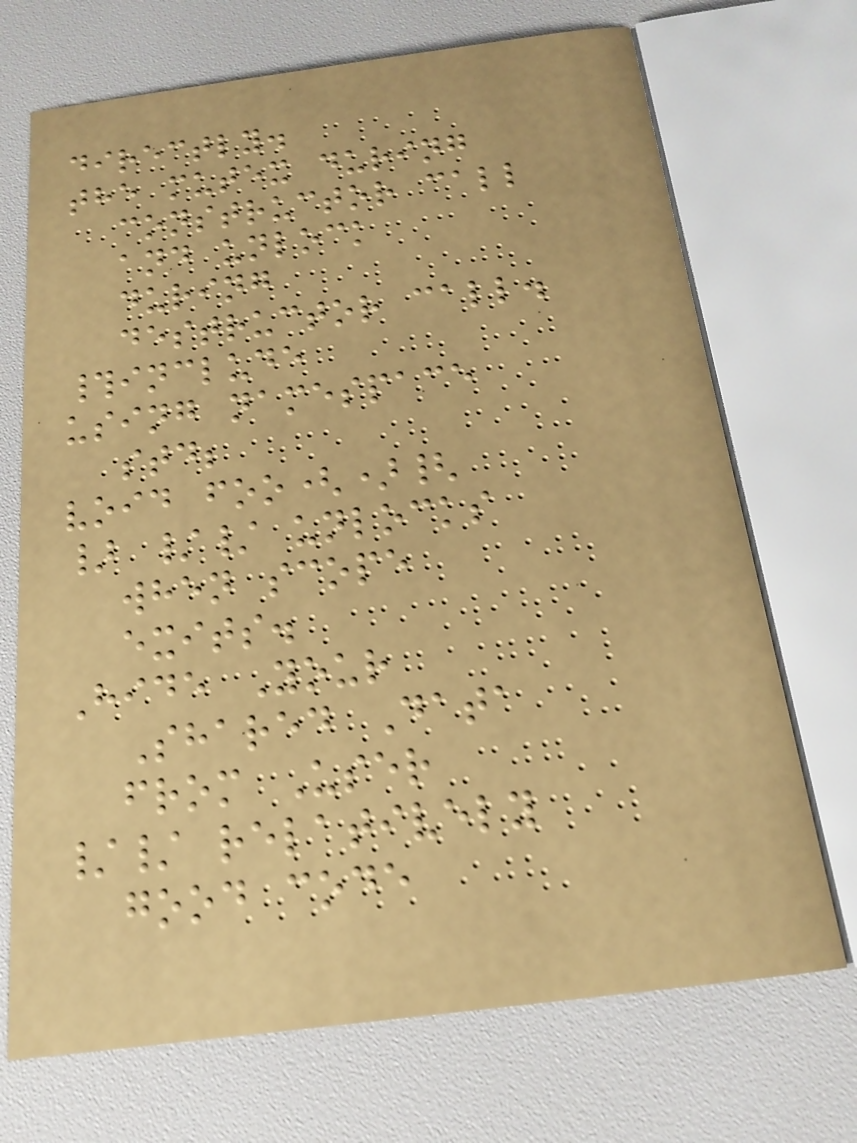directly.
the mutex during
constructor call
and unlock
during
destructor call.
#include
using namespace
std;
void foo(){
} // unlocks
when scope
exits.
Hide Your
Shared Data
from User
// relatively
good code
